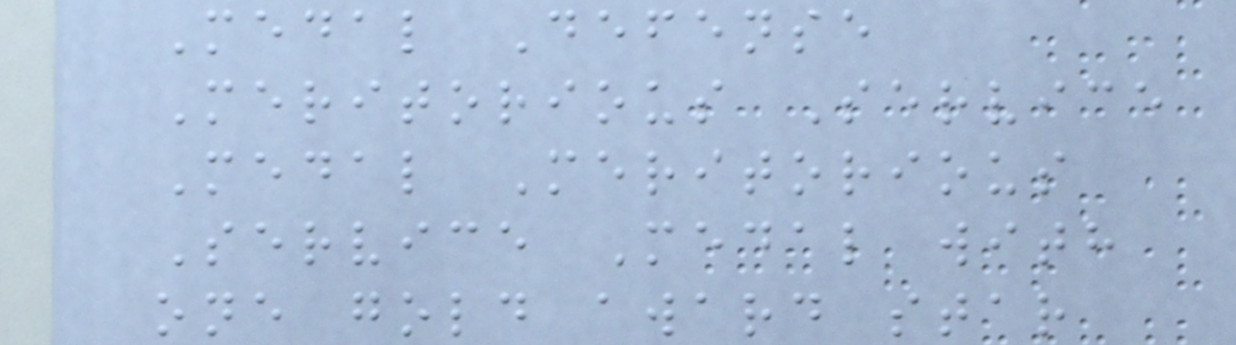Medal Defense
Meritorious Service
Medal Meritorious
Service Medal with
one gold award star
